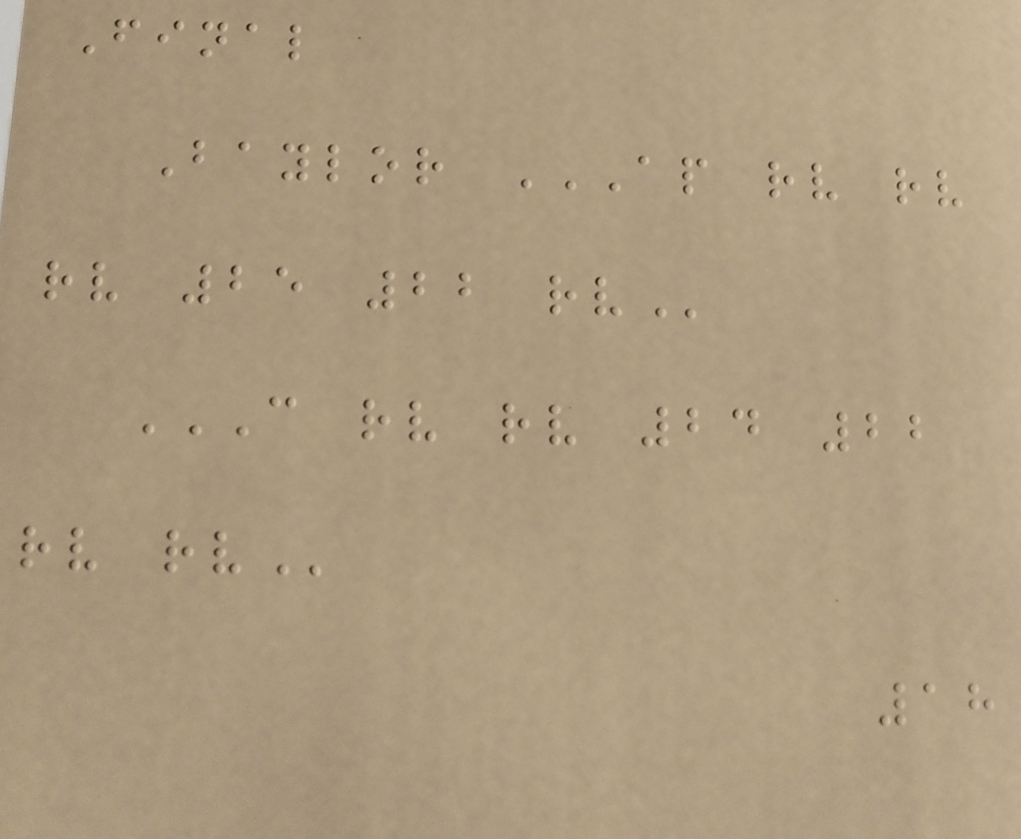Final
Baylor AP RV RV
RV 25 22 RV
C RV RV 24 22
RV RV
18
